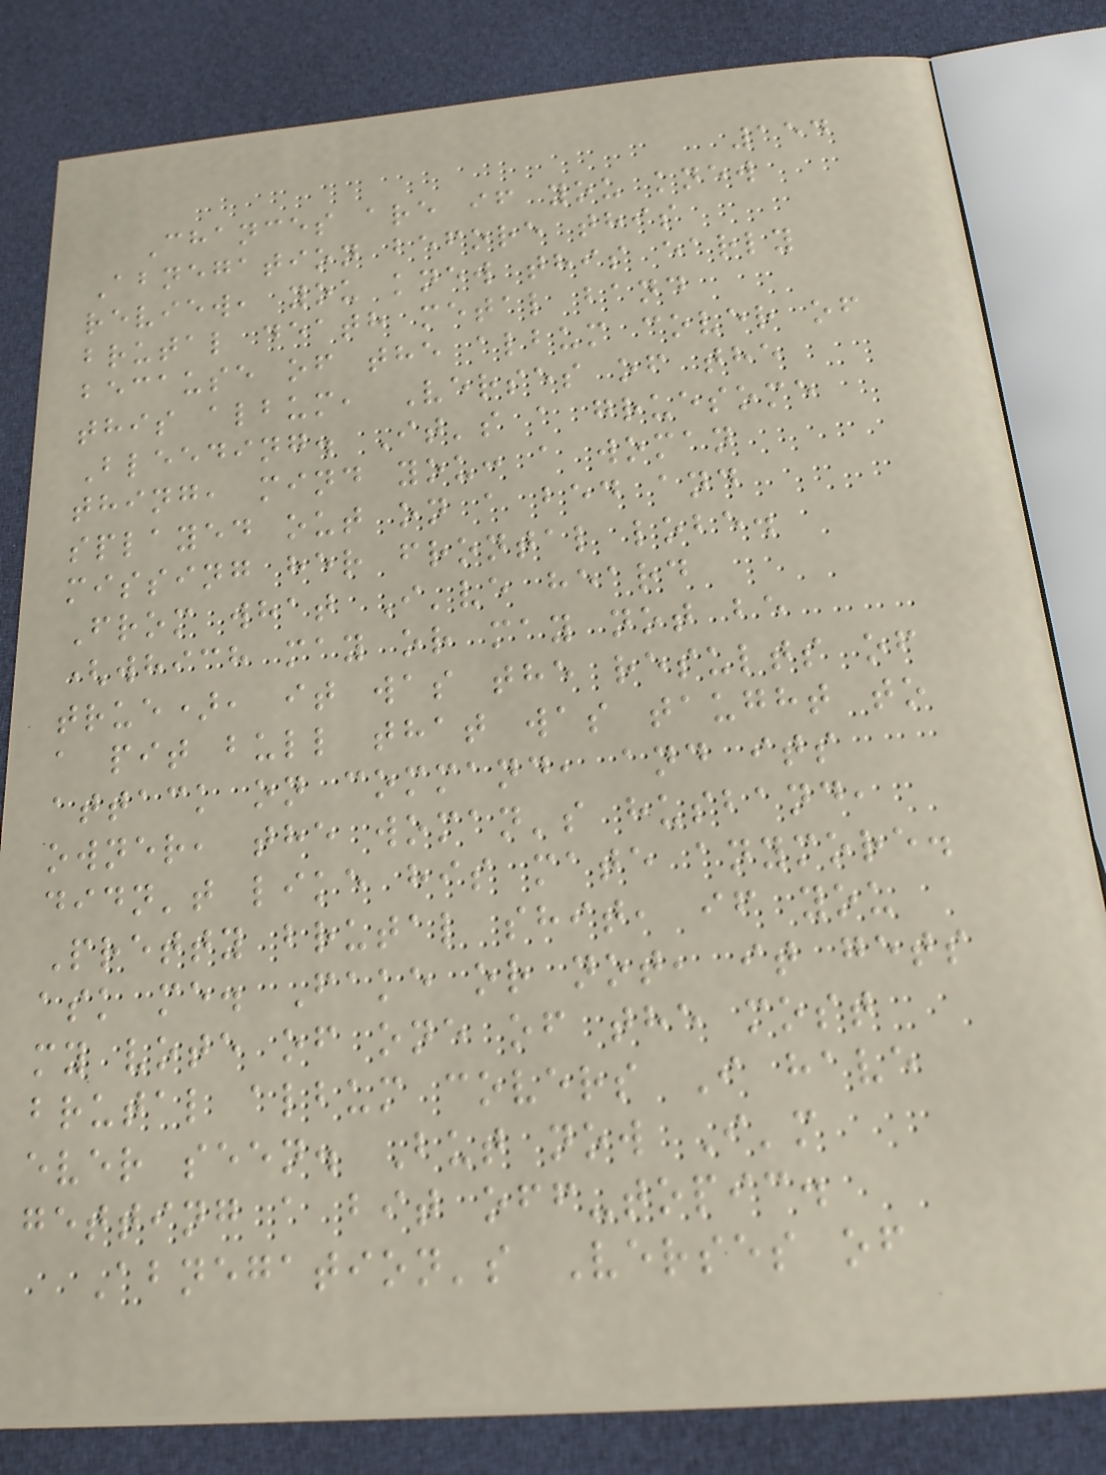154
Chances are if you knew
Abnegation before this
review, you knew this early
brutal death metal band
because of the album cover of
this album, Verses of the
Bleeding. It's a gruesome
thing, mind you: a woman
splayed out on a bed and
missing her frontal lobe.
From what I've heard
(which may or may not be
true), it was the results of
a pit bull that was taught to
attack on command, and its
owner, the woman's husband,
didn't like his mate anymore.
Pretty brutal shit, if you
ask me. Fake or not, it gets
my vote of one of the most
brutal album covers I have
ever seen. But now I'm
getting a bit off-topic.
Abnegation's Verses of
